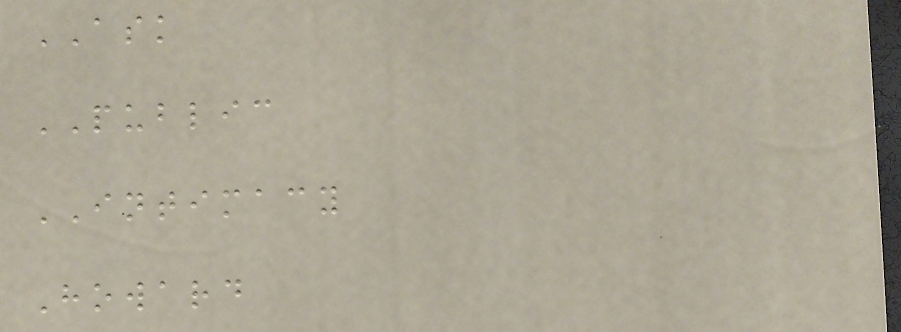ASK
PUBLIC
INTIMACY
Howard
